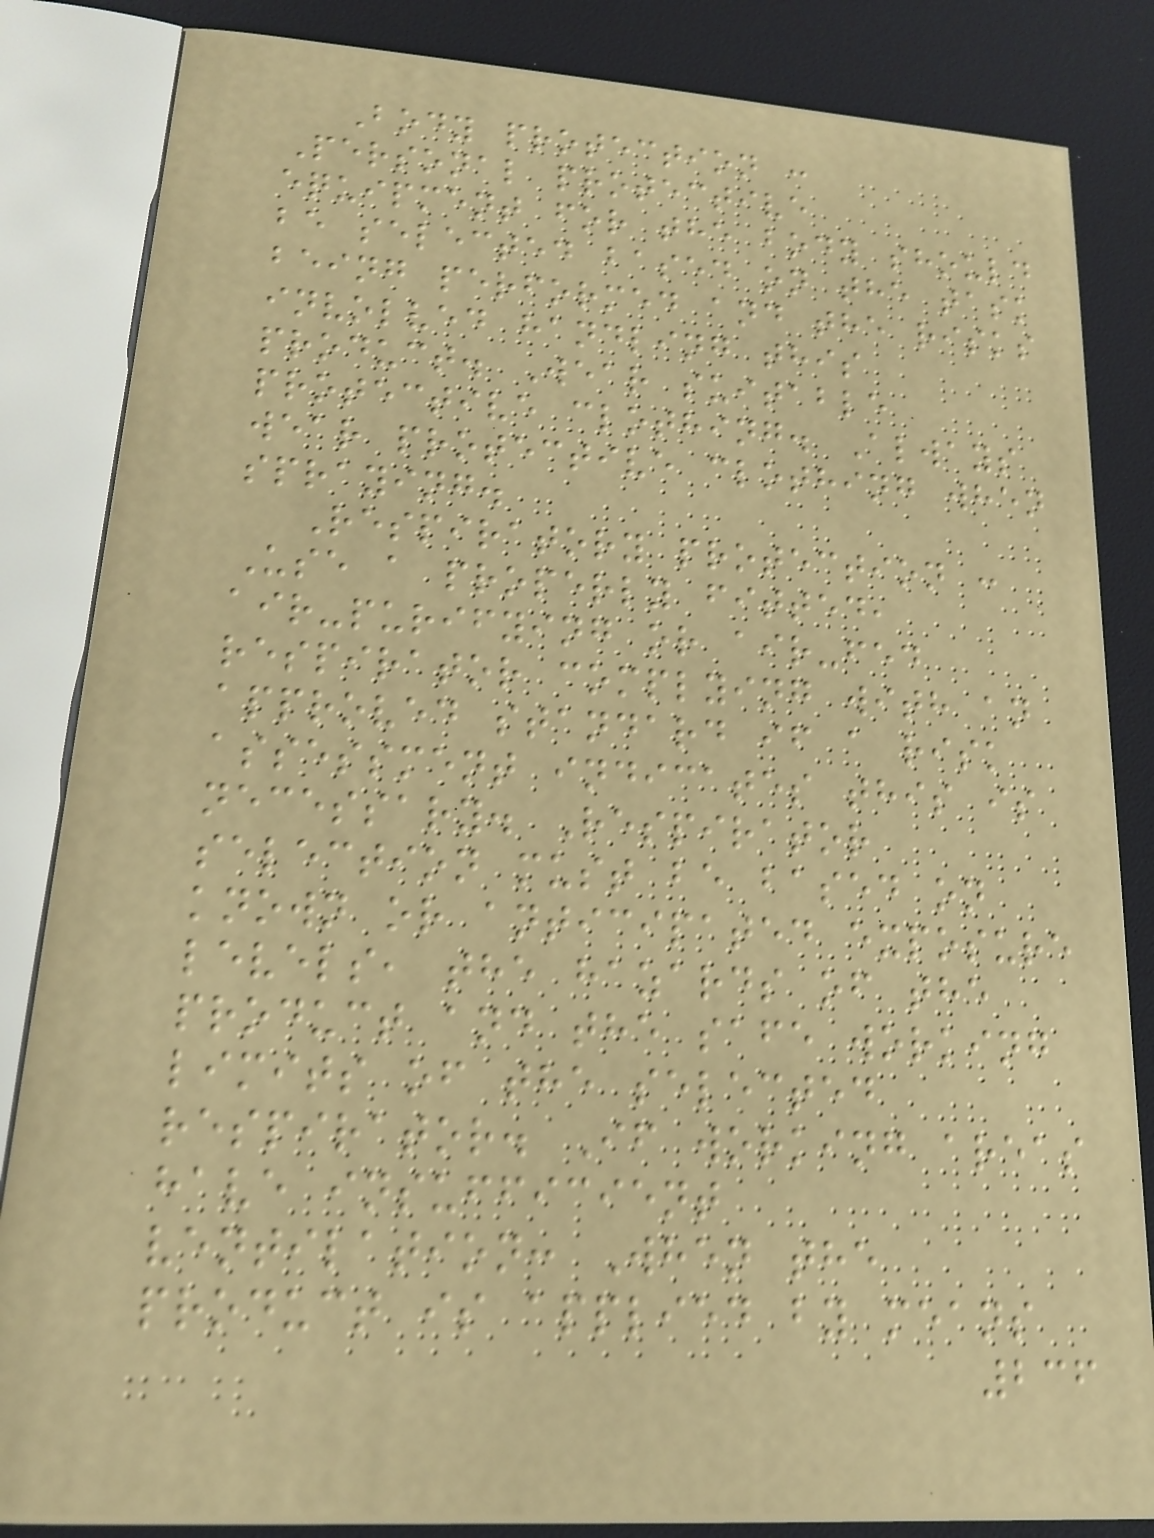Body protection :
Personal protective
equipment for the body should
be selected based on the task
being performed and the risks
involved handling this
product. Wear suitable
protective clothing. Always
wear protective clothing when
spraying.
Respiratory protection :
Use a properly fitted,
air-purifying or air-fed
respirator complying with an
approved standard if a risk
assessment indicates this is
necessary. Respirator
selection must be based on
known or anticipated exposure
levels, the hazards of the
product and the safe working
limits of the selected
respirator. If working areas
have insufficient
ventilation: When the
product is applied by means
236
